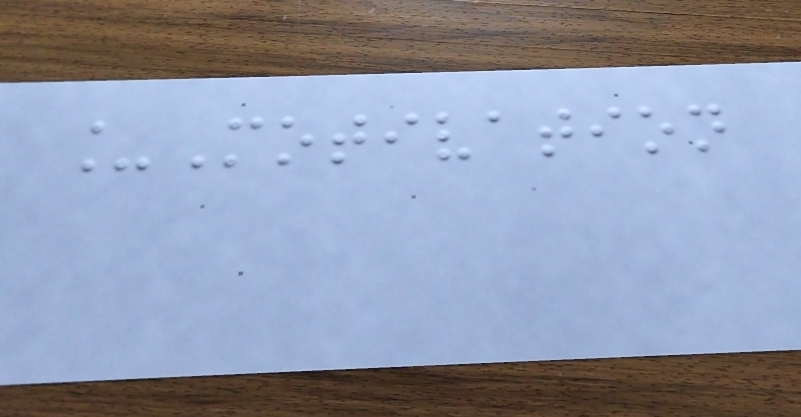_Motivation
